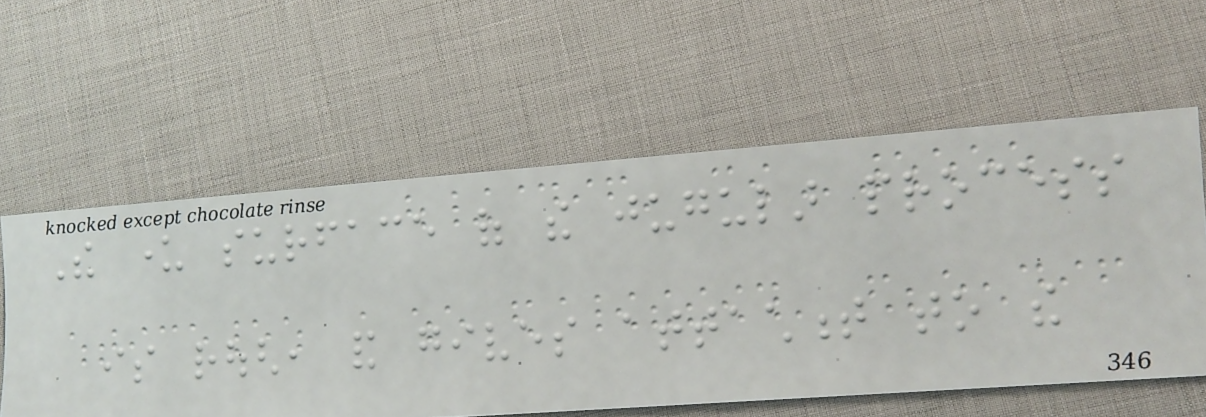The under surface of the jugular process
is rough, and gives attachment to the
